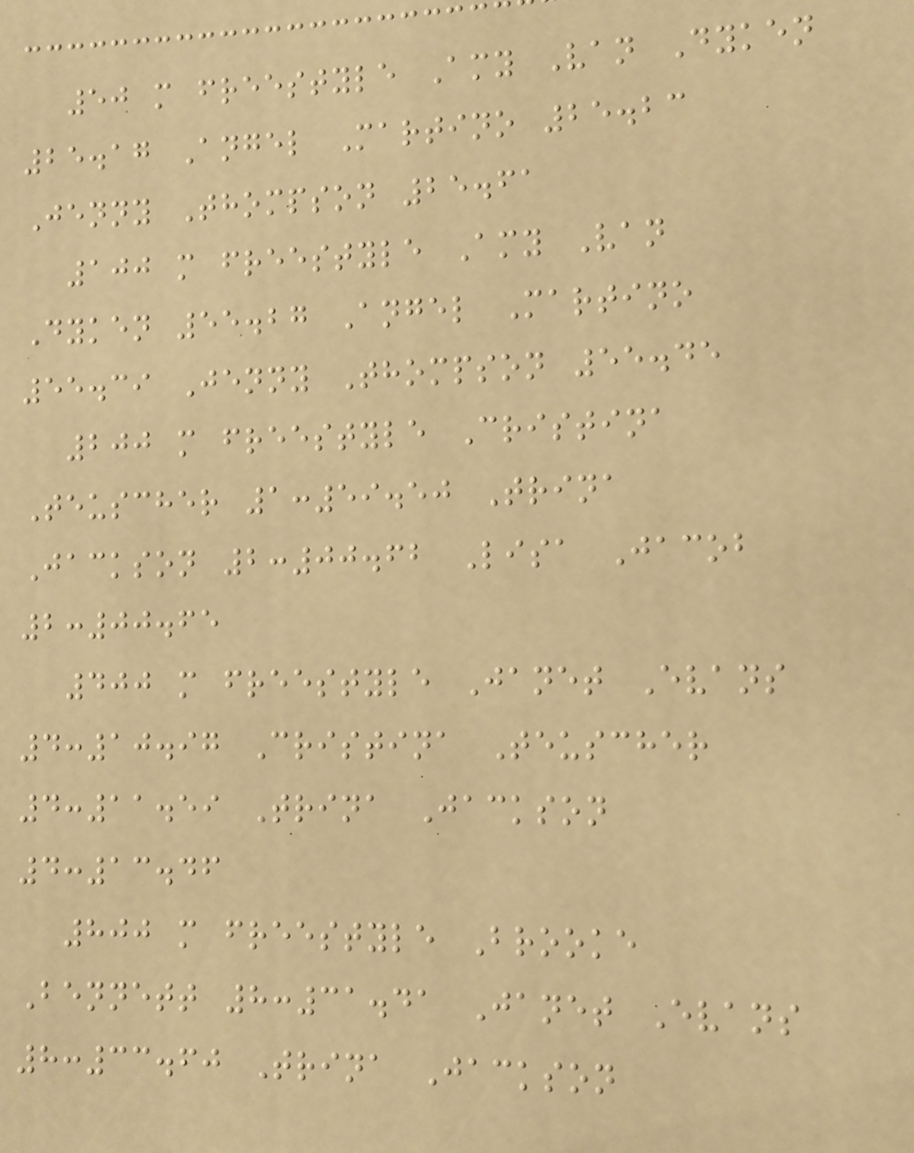50 m freestyle Amy Van Dyken
25.17 Angel Martino 25.23
Jenny Thompson 25.61
100 m freestyle Amy Van
Dyken 55.27 Angel Martino
55.39 Jenny Thompson 55.45
200 m freestyle Cristina
Teuscher 1:59.50 Trina
Jackson 2:00.62 Lisa Jacob
2:00.65
400 m freestyle Janet Evans
4:10.97 Cristina Teuscher
4:11.59 Trina Jackson
4:13.46
800 m freestyle Brooke
Bennett 8:31.41 Janet Evans
8:33.60 Trina Jackson
